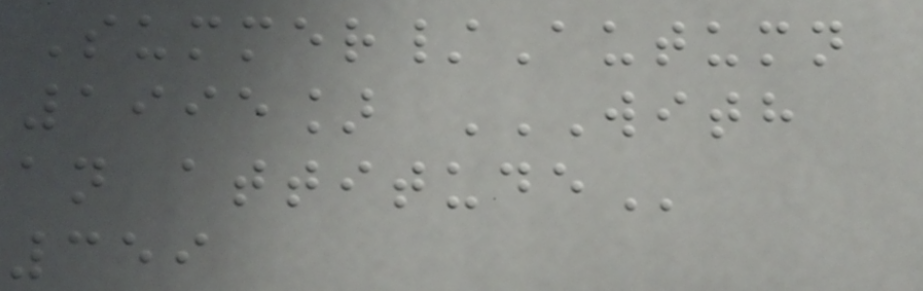Summer/Autumn
1995] WITH
AN ATTITUDE
359
